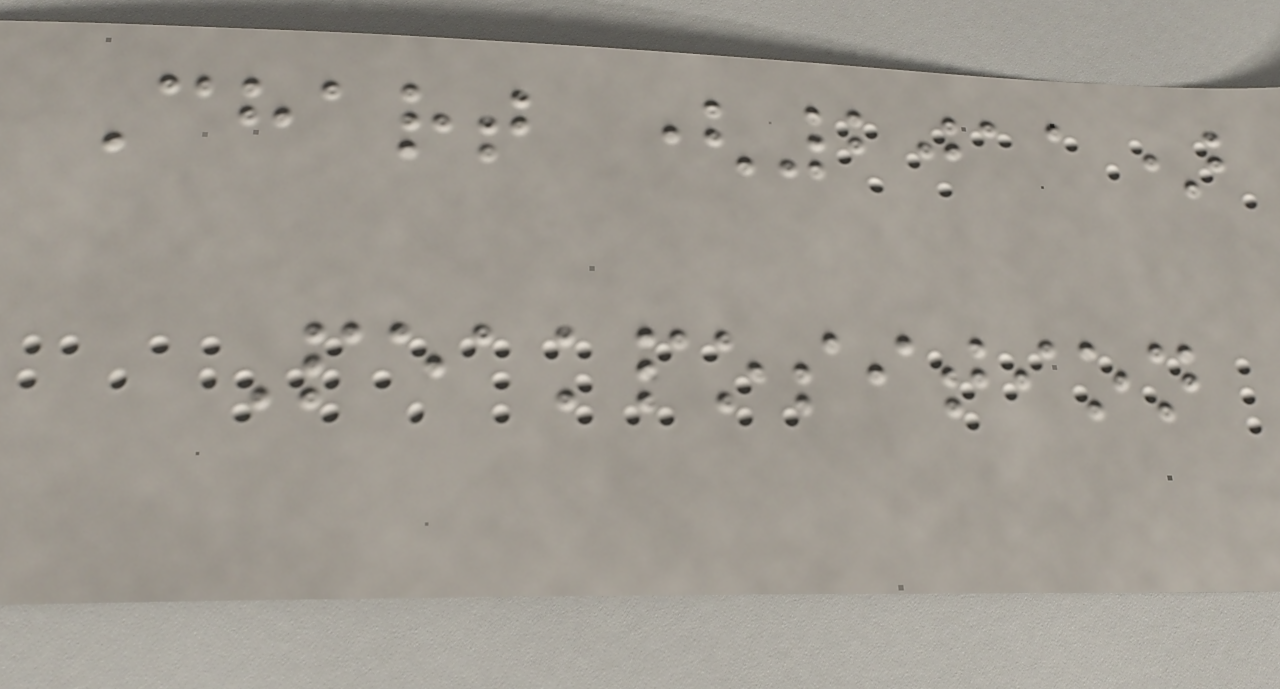Chart (2011)
Peakposition
